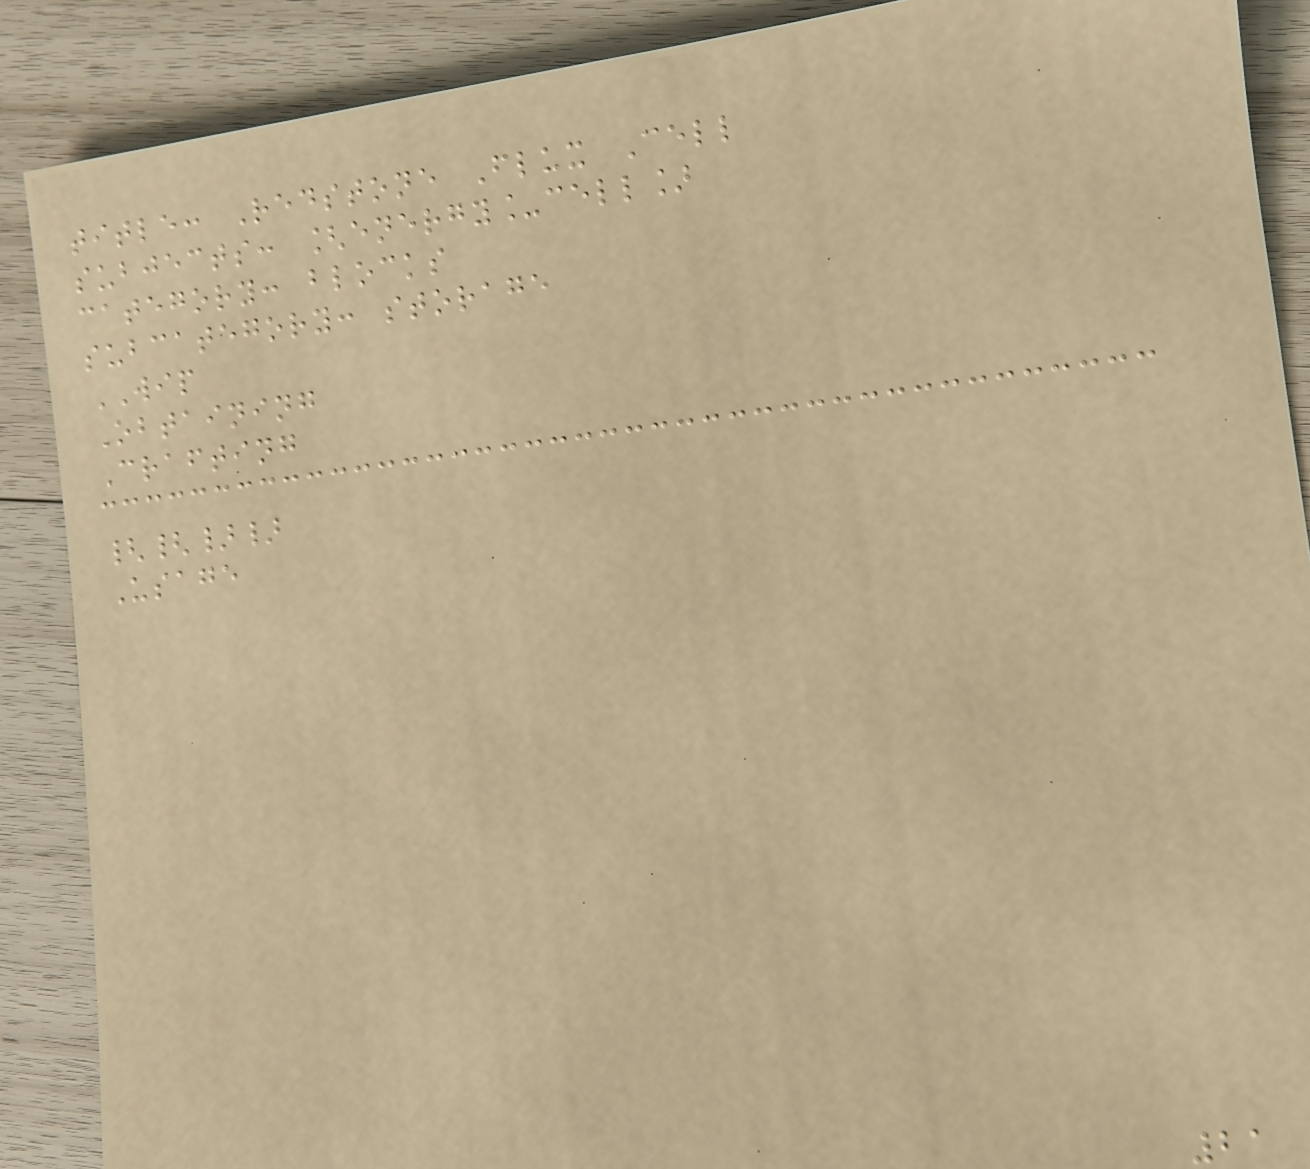title: Redstone Flux Cell
subjects: [energy_cell]
category: blocks
subcategory: storage
WIP
Obtaining
Crafting
{{}}
Usage
21
